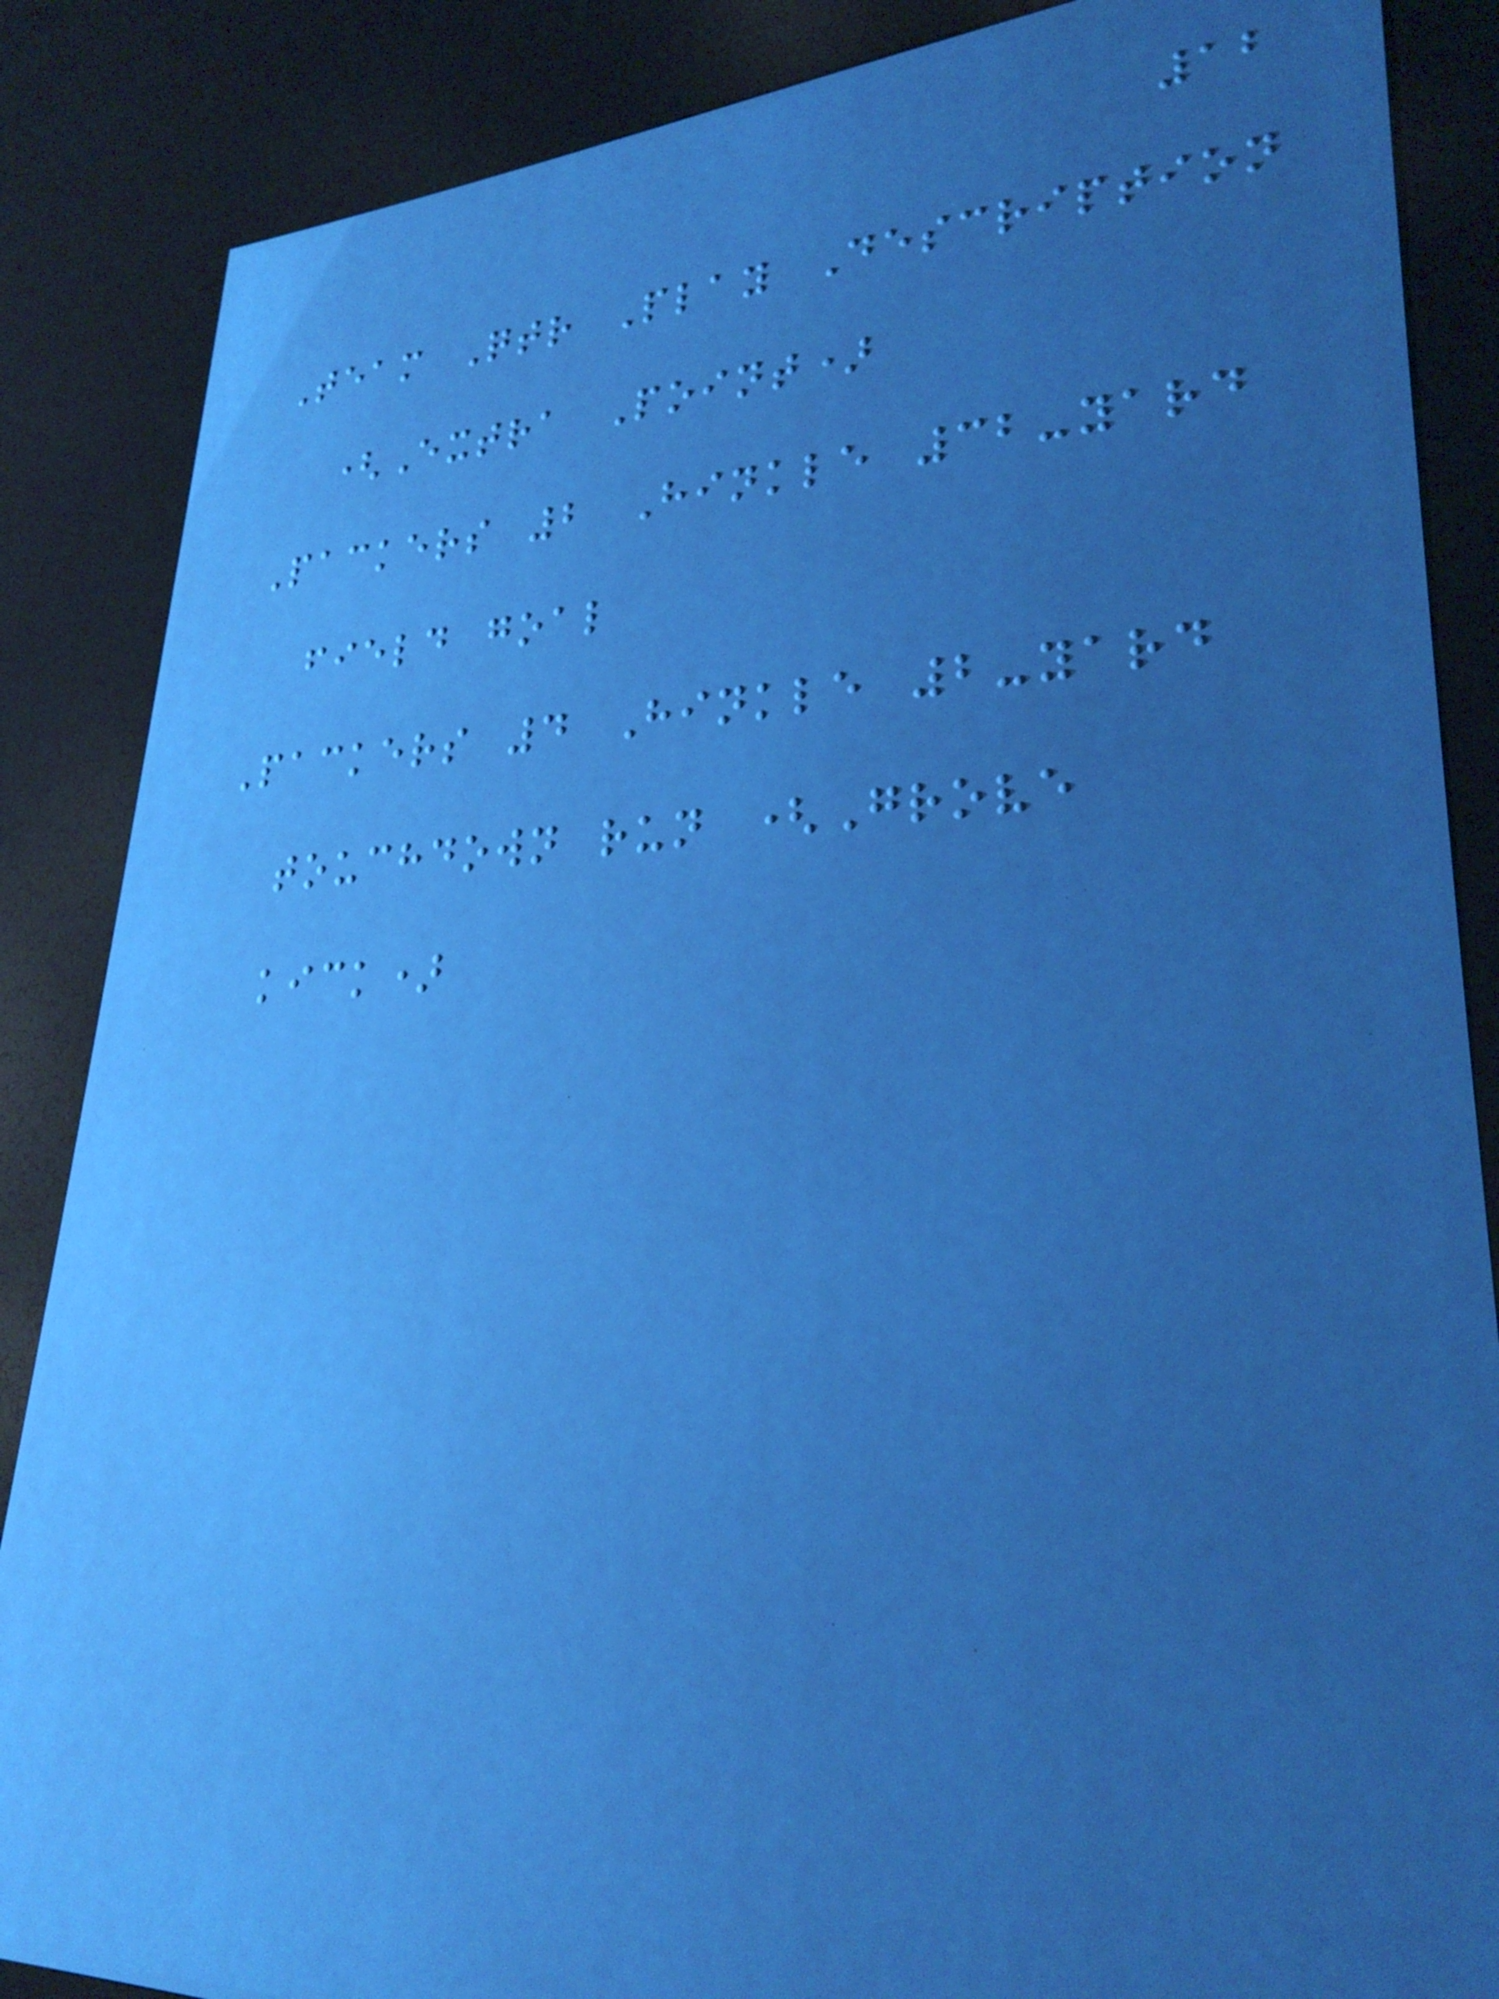12
Team Qtr Play Description
(Extra Point)
Packers 2 Hinkle 32-yard
field goal
Packers 4 Hinkle 2-yard
touchdown run (Grove
kick)
